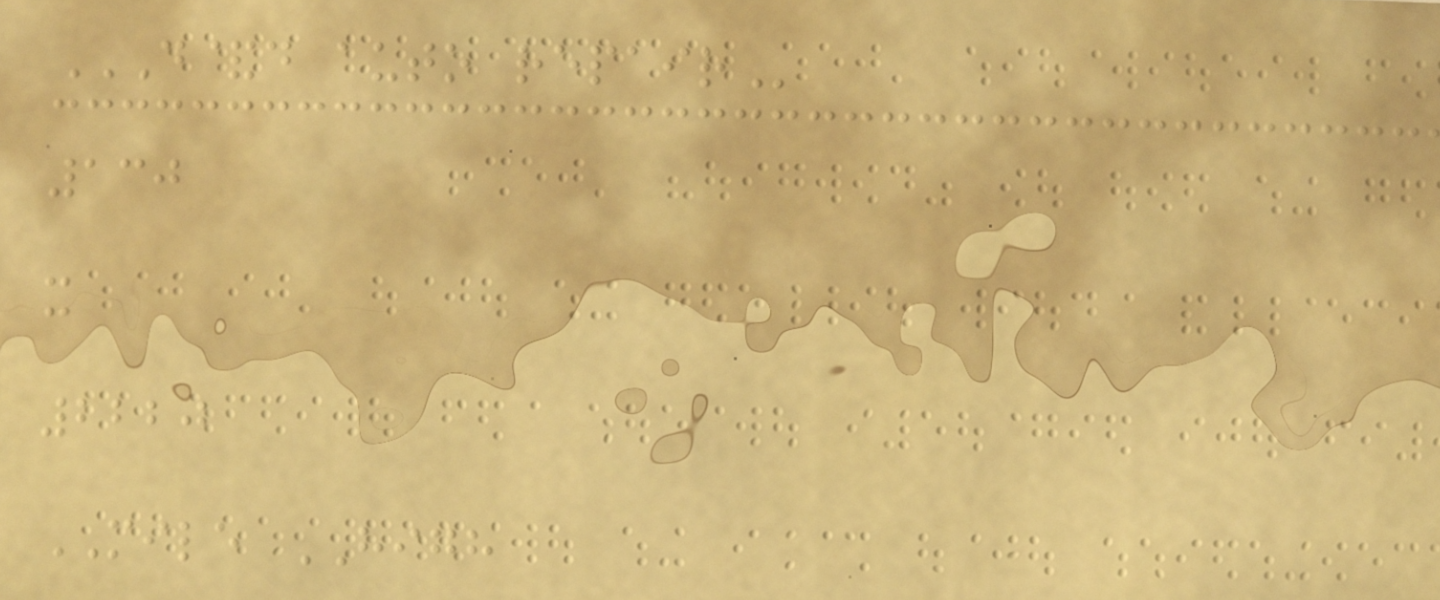D&D AUTO REPAIR
130
x
2220
MILE HIGH
